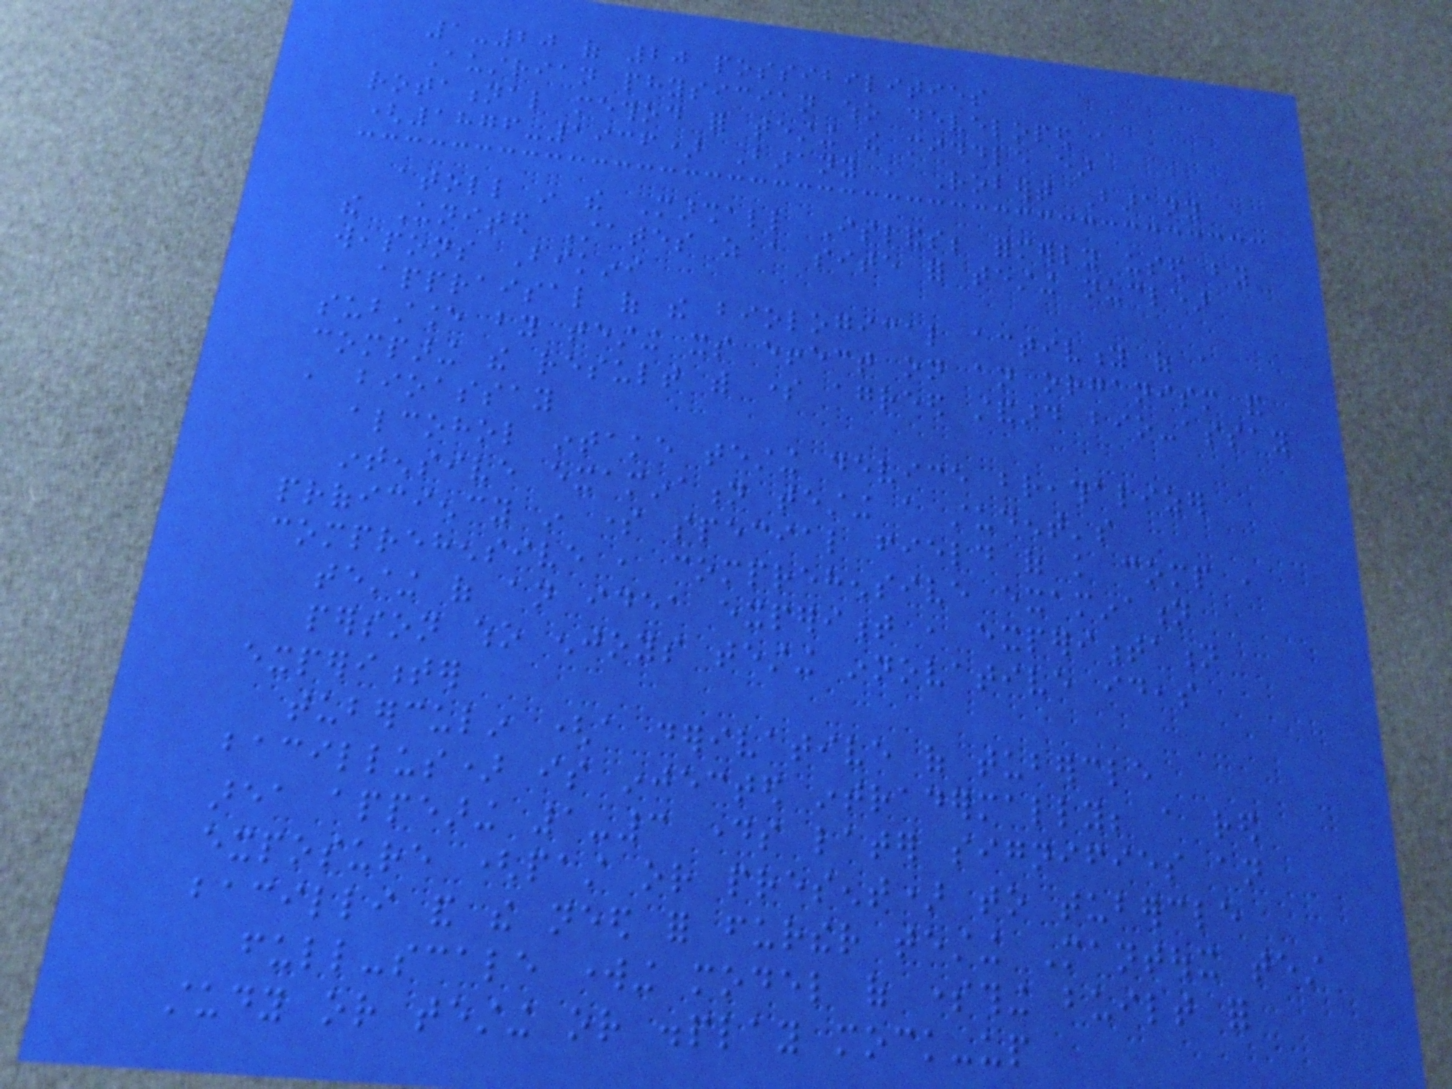1-20 of 20 possibilities
Austrian physician who developed a
rotational method for testing the middle ear
(1876-1936) Barany , Robert Barany
atoll in the Marshall Islands; formerly used by
the United States as a site for testing nuclear
weapons Bikini
appraisal of the biological activity of a
substance by testing its effect on an organism and
comparing the result with some agreed standard bio-assay
, bioassay
alcohol intake testing device breathalizer
intensive examination testing a student's
proficiency in some special field of knowledge comp ,
comprehensive , comprehensive examination
testing of an idea experiment , experimentation
person who enjoys testing innovative ideas
experimenter
tuberculin (a derivative of tubercle
bacillus) is injected intradermally; a red
area appearing 1-3 days later signifies an
exposure (past or present) to tubercle
bacilli and the need for further testing Mantoux test
full-scale working model of something built for
study or testing or display mock-up
